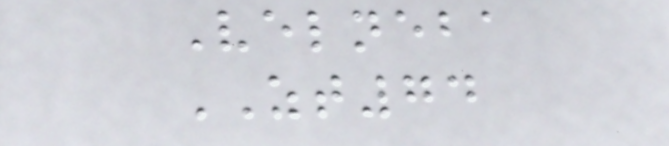Velneba
ZT74
